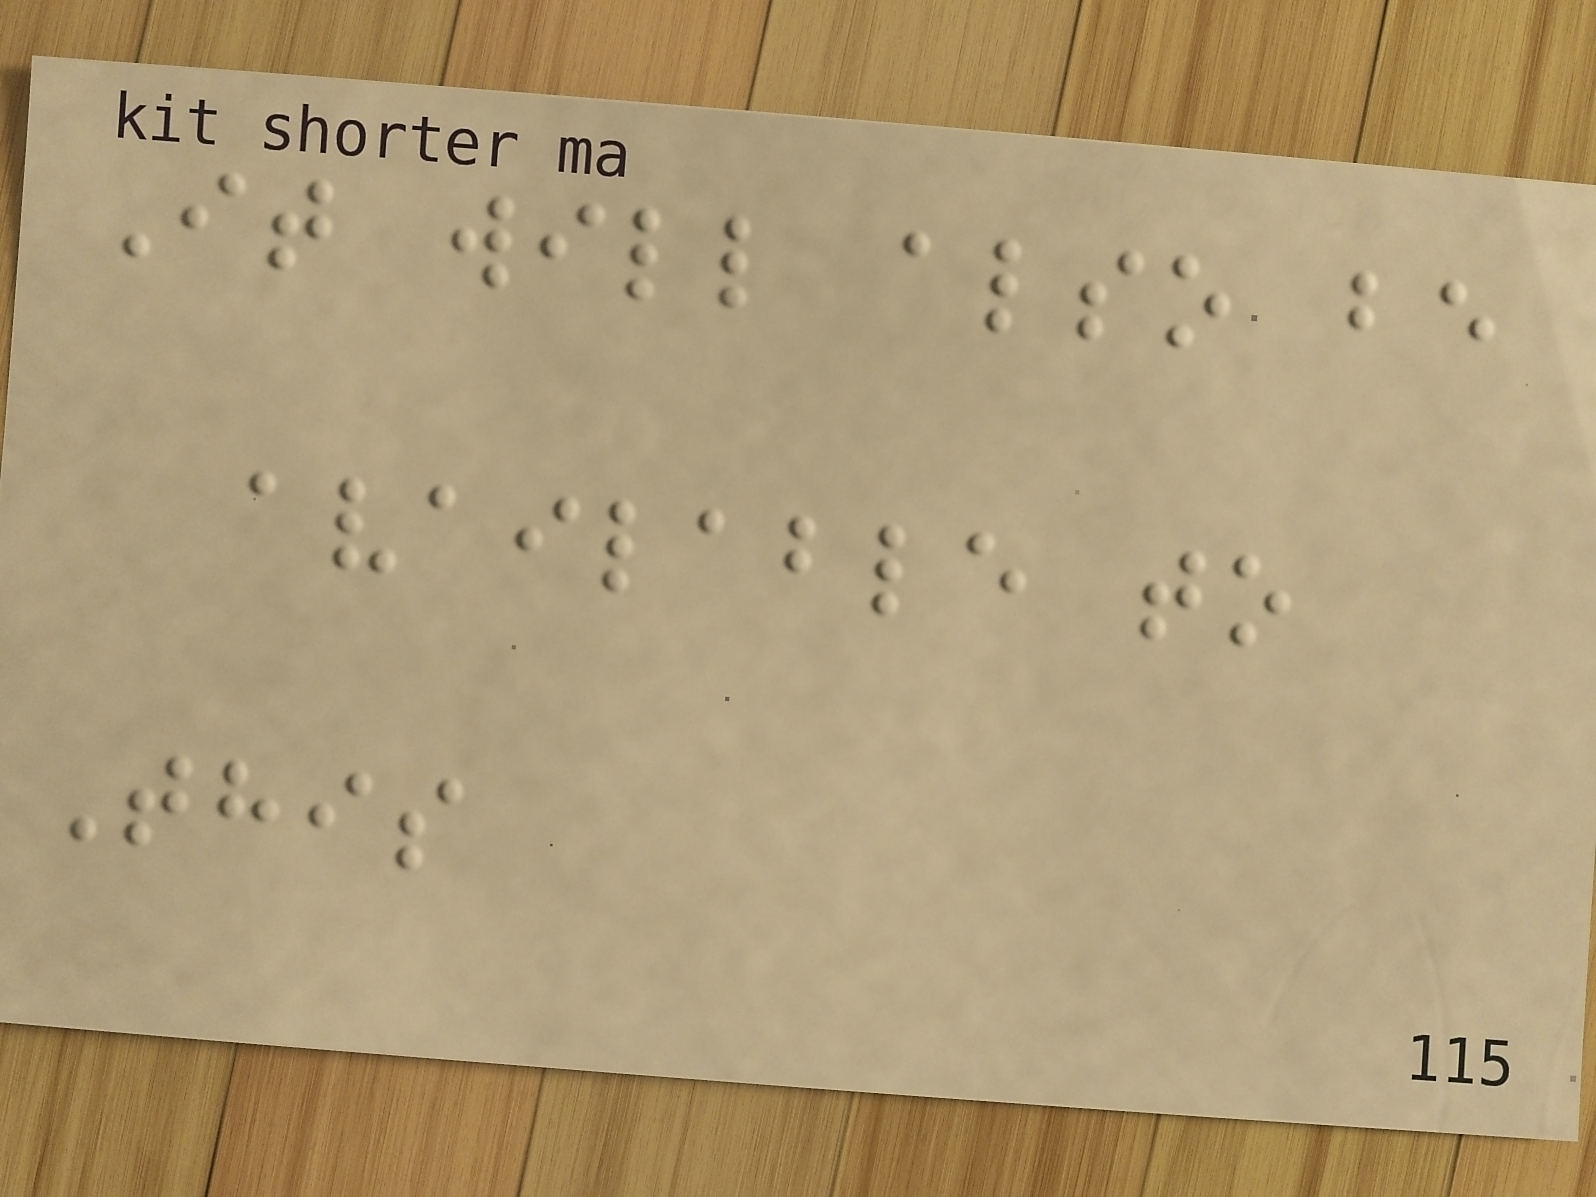It will also be
available to
This
